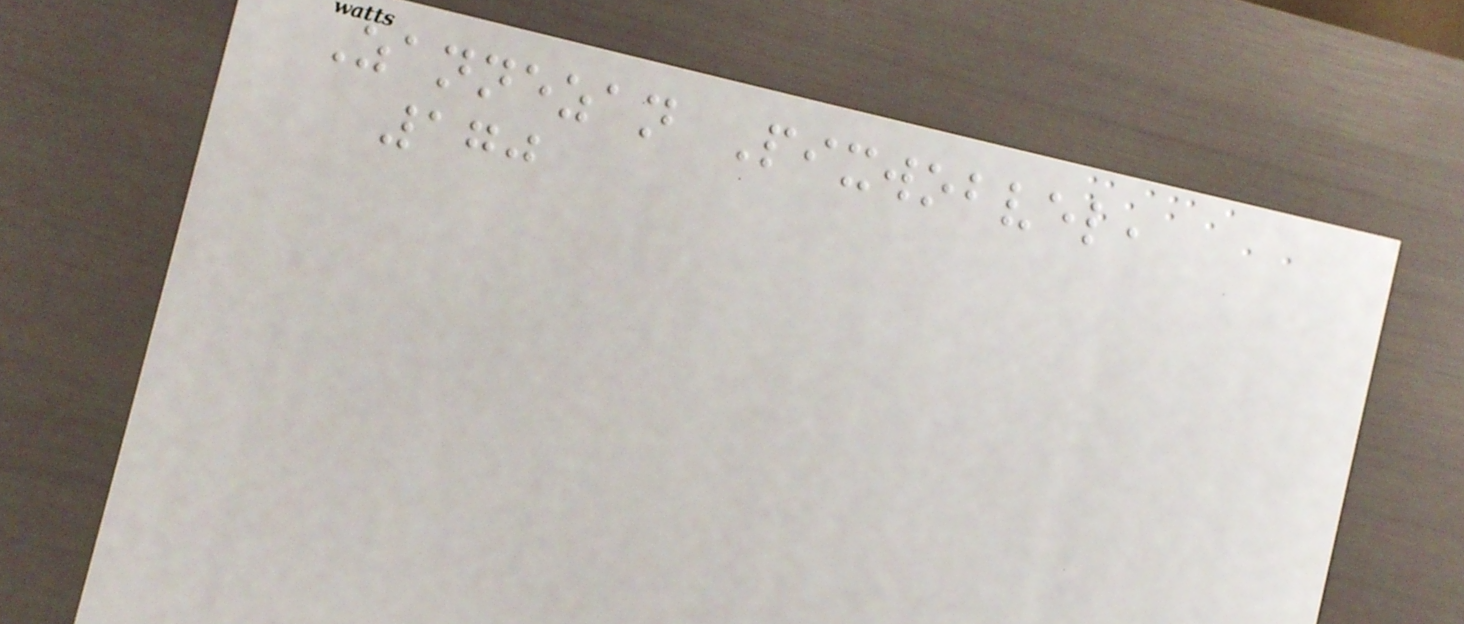Zannezan Pixwobvel,
170
